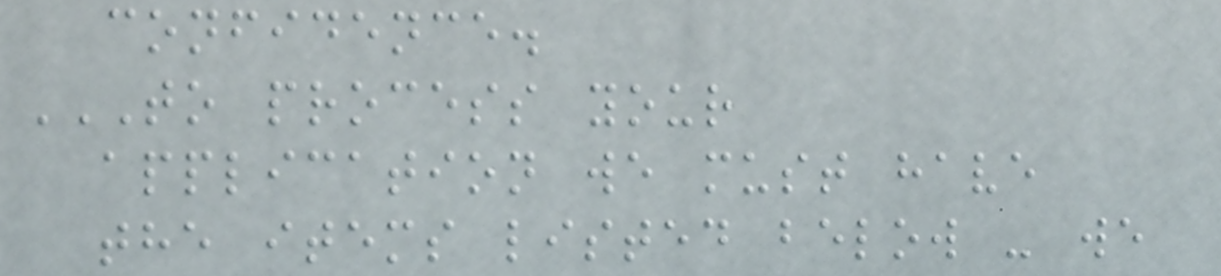confidence.
TO PROCESS YOUR
APPLICATION WE MUST HAVE
THE ITEMS LISTED BELOW - WE
